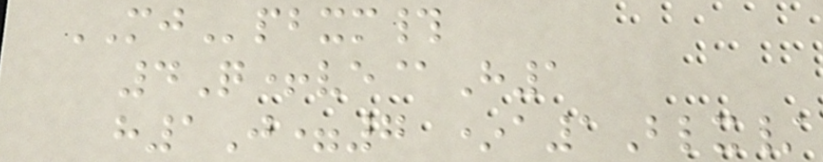MJpbxm#
4Q+ve@H1
h1J=7 *a1Blx/
